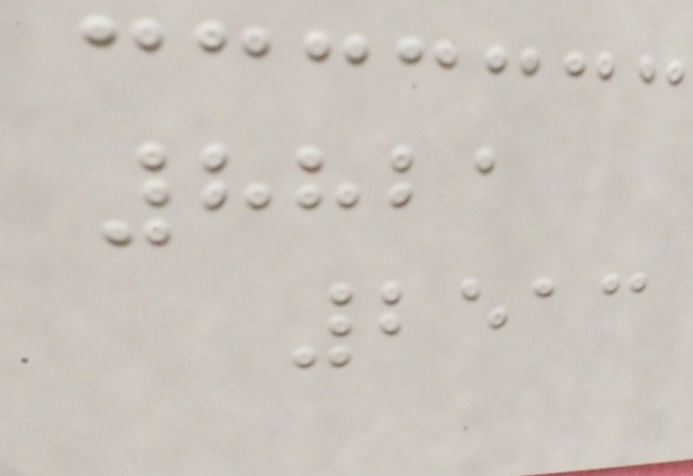8821
2513
